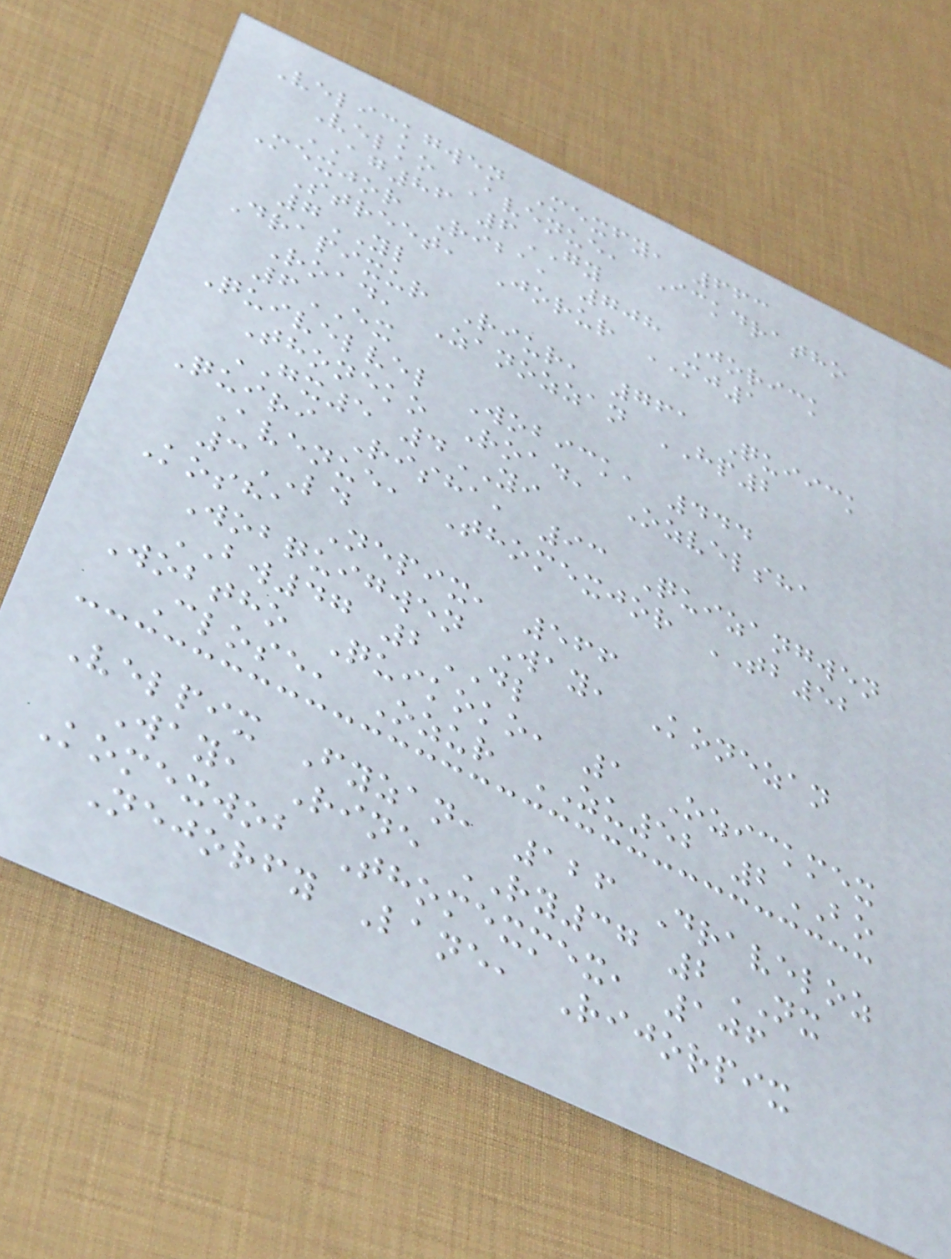Velickgwen Mexfy, 663
Velko Avenue, Ickdratho
AG86 6GY
Mexjor Riba, 708 Jorick
Street, Jorur MJ1
7YL
Drapixur Riur, 761 Quiick
Road, Zanozzan HP2
6EX
Quivelvel Wobick, 444
Thoneko Road, Ozvelsha
GX5 4YI
Quiri Risha, 93 Quizangwen
Avenue, Thomexjor TB52
3LD
Kosha Nepix, 566
Wobquigwen Way, Konezan
BW47 2DL
Wobtho Quikoko, 1 Ozickmex
Close, Ozur ZU52 2BO
Velpix Fyzan, 126 Draveloz
Way, Rine RY37 2NX
Komexwob Thomexmex, 106
Nejorfy Lane, Rijorpix
